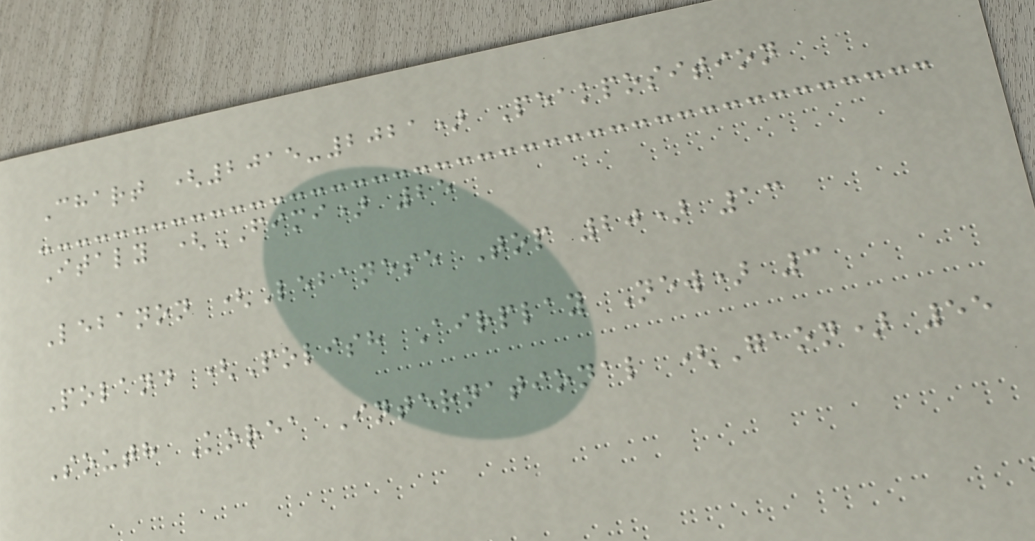Chart (2015-2021) Peakposition
Italy (FIMI) 25
Lebanon (Lebanese Top 20) 13
Poland (Polish Airplay New) 3
South Korea International (Gaon) 55
